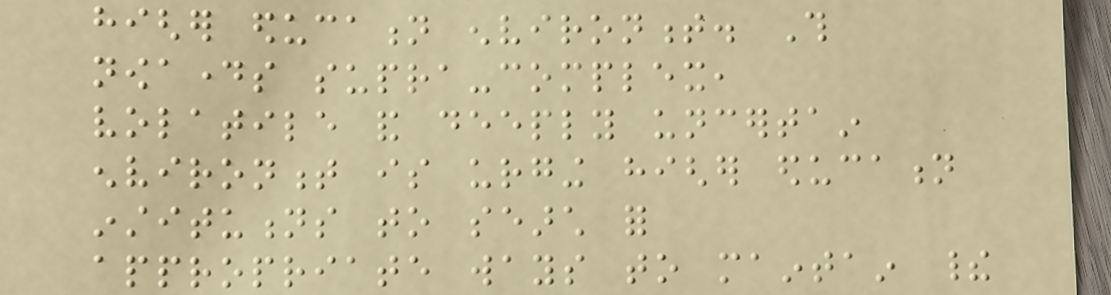higher education environment. This
nowadays supra-complex,
volatile and deeply uncertain
environment is urging higher education
institutions to search for
appropriate ways to maintain their
